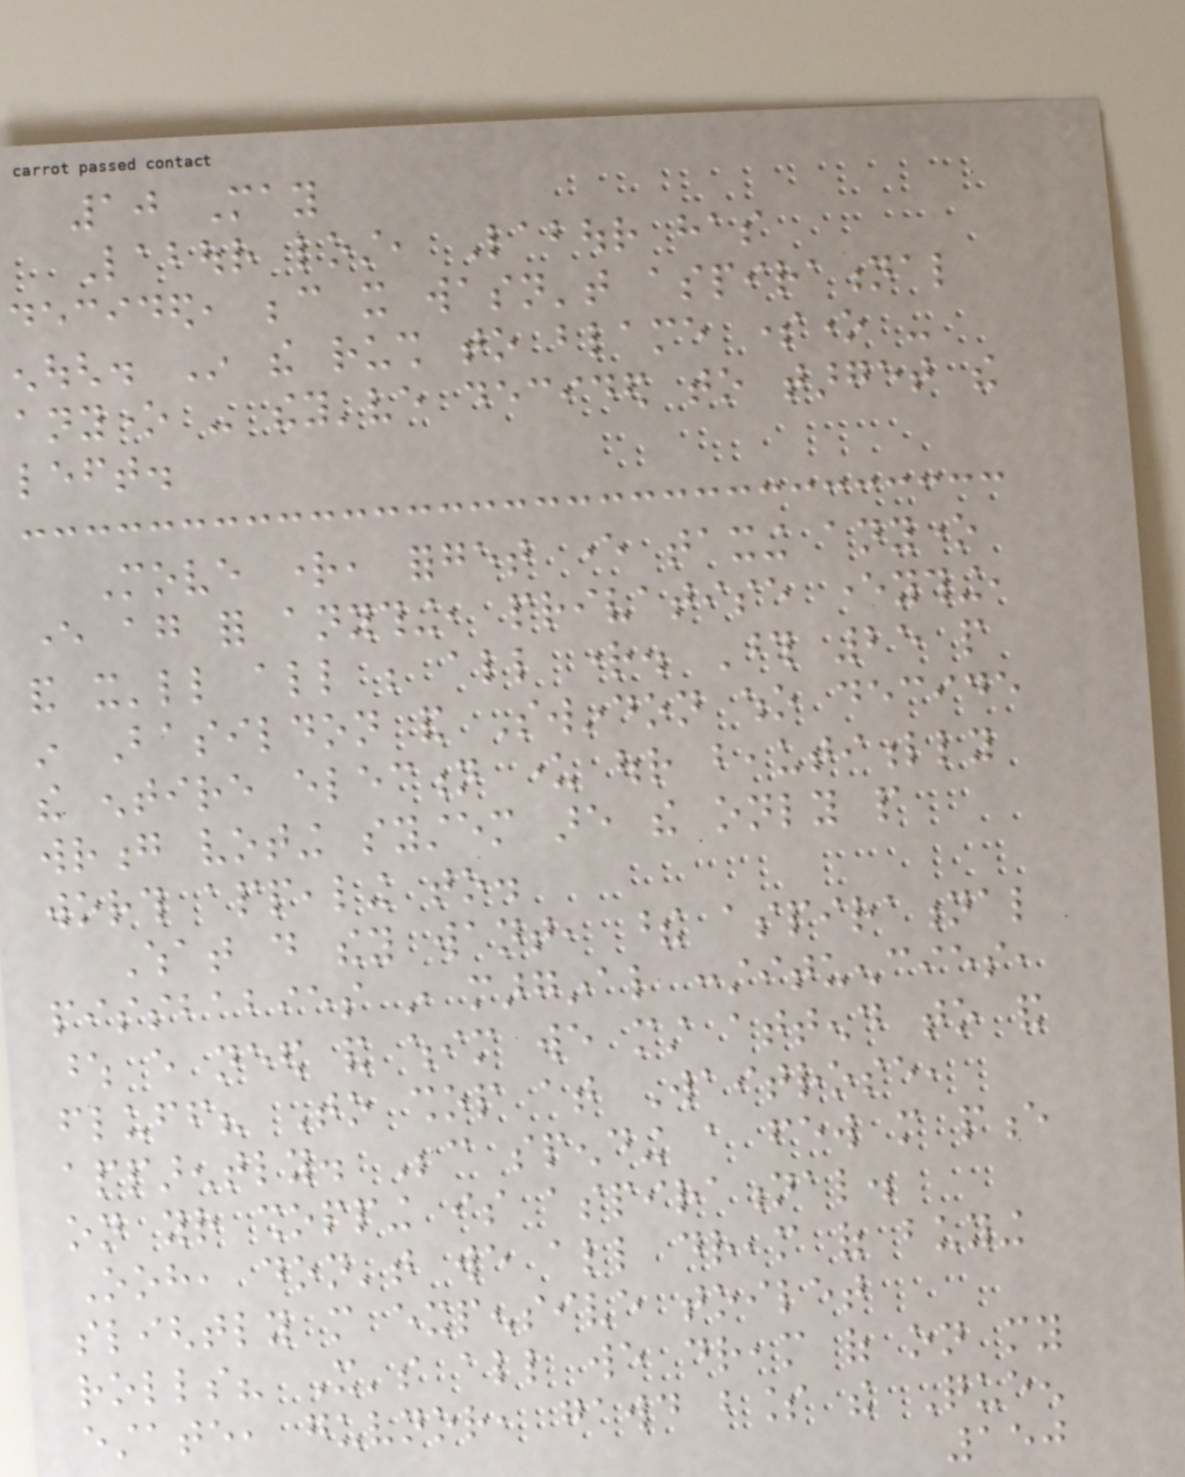10 May
Labour lost, Labour has
decided, because it wasn't aspirational
enough. In the rush to blame someone -
anyone - they've decided to target the
left.
Move right, forget ever taxing anyone
ever again for anything, privatise everything,
and it'll all be all right. Those 25 people
in Basildon and Swindon who decide
the entire election under our beautifully
wrong voting system are the only people
worth appealing to.
What do they want, these aspirational
pissbabies in marginal constituencies,
whose every need and whim we must attend to and
fluff? To shop at Waitrose,
apparently. Because spending a few more pence
on your shopping is aspirational.
Ooh, don't we all dream of buying
slightly more expensive toilet
rolls? It's all we dream of on my
estate, guvnor, gawd bless the Queen
150
